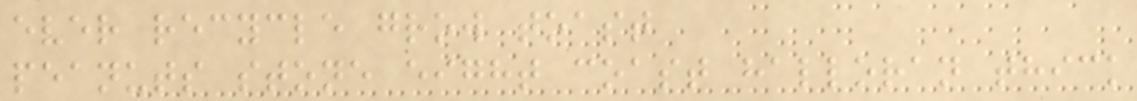ever recycle grow toast
peanuts stone eight coast halloran thick
